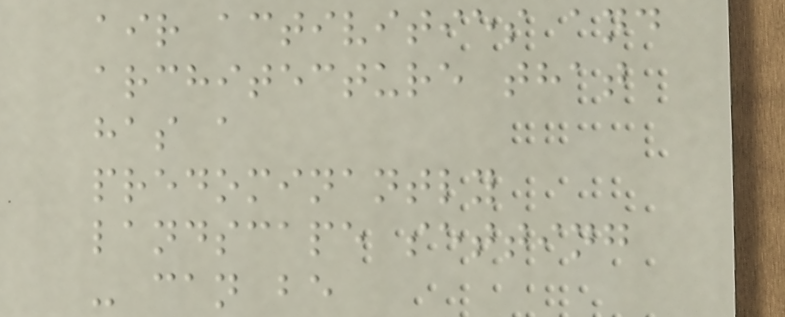air activities and
architecture that
has a
predominantly
landscape setting
- can be
